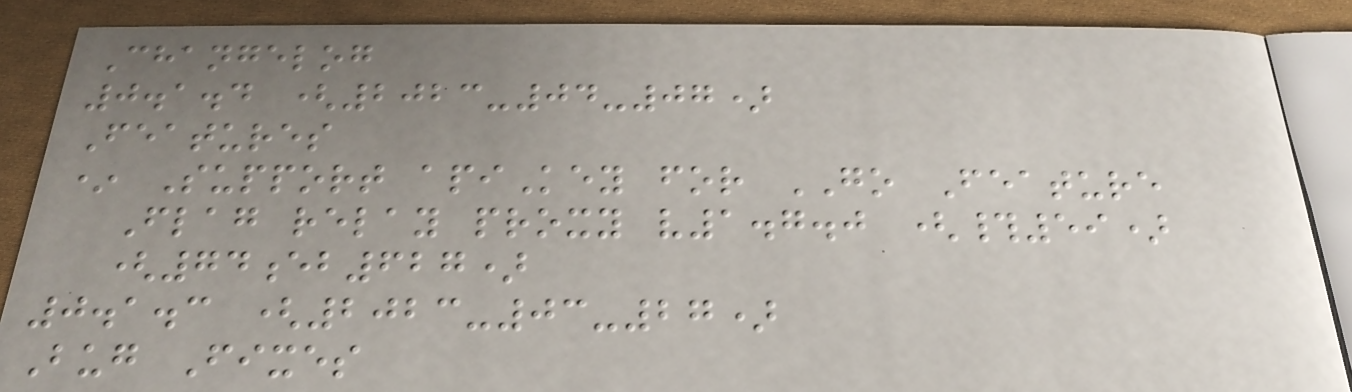Changelog
0.1.4 (2023-04-07)
Features
* Support apiKey for GO Feature
Flag relay proxy v1.7.0 (#59)
(74eb627)
0.1.3 (2023-03-27)
Bug Fixes
